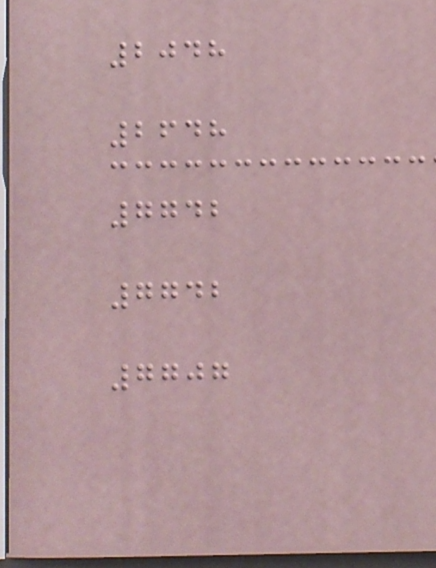2048
2648
7742
7742
7707
